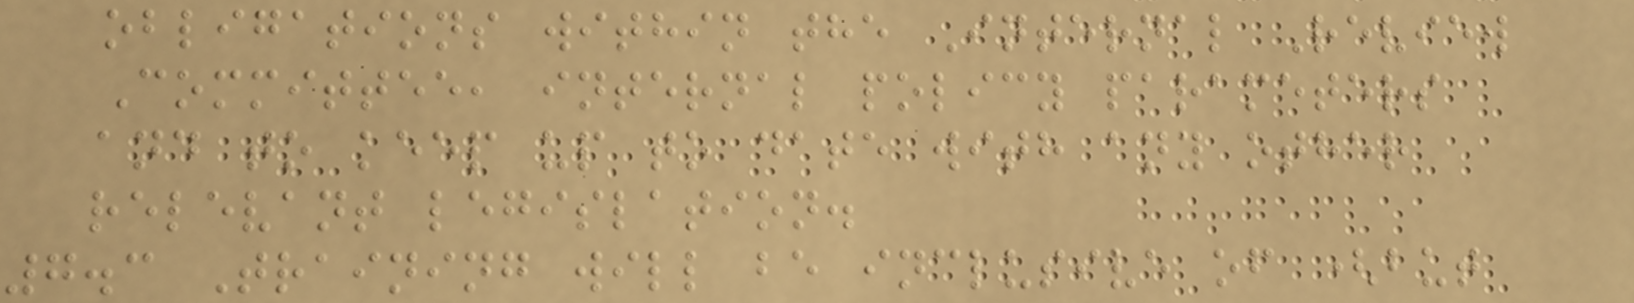obligations within the Internal Review
Committee, internal policy parameters
and to keep up to date with any other
relevant legislation.
7.3 Training will be inclusive of (but
